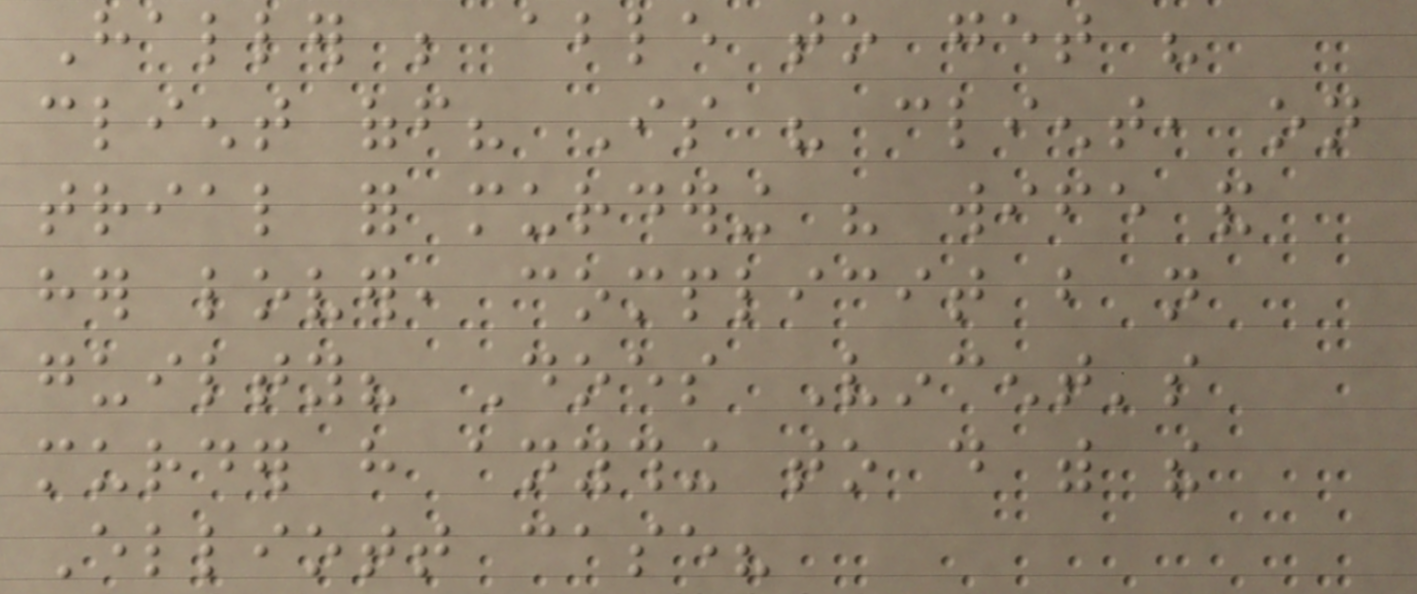Haller be able to get his
client off? Is his client, on
trial for murdering his wife and
her lover, complicit but not
guilty? Does Vincent's
murder have anything to do with the
Elliott case?
